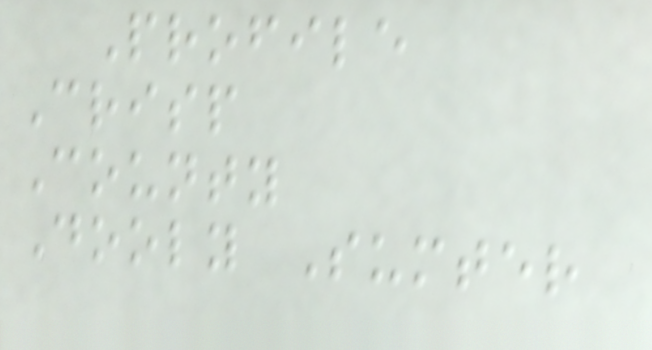Profile
Crisp
County
Dooly Sumter
